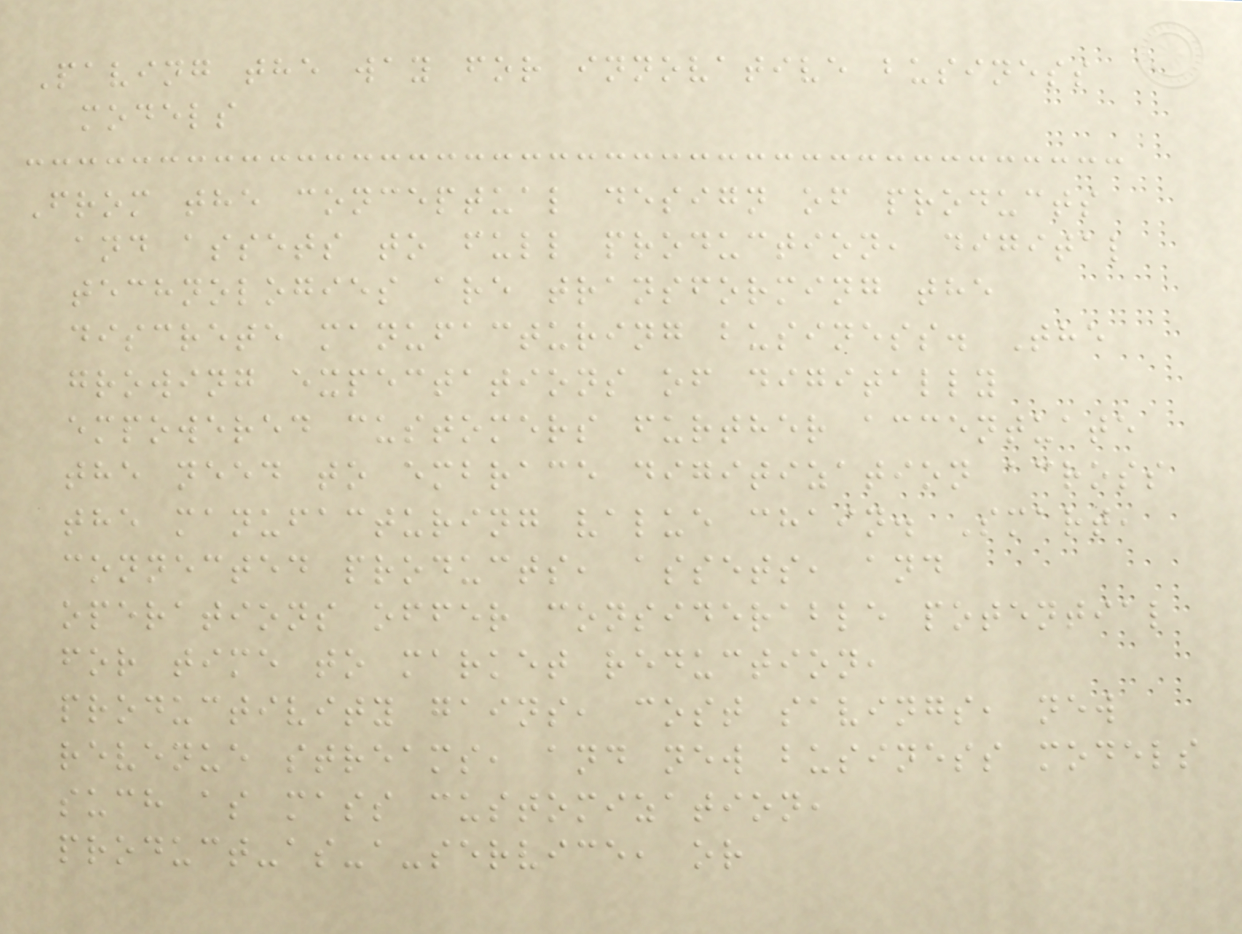Paving the way for innovative business
models
From the conceptual design of products
and assets to full production, digital
technologies are transforming the
discrete manufacturing business. The
growing expectations of digitally
empowered customers further accentuate
the need to embrace digitization across
the manufacturing value chain. Smart,
connected products, assets, and
operations offer considerable potential
for time to market reduction,
productivity gains, cost savings, new
revenue streams, and new business models
such as mass customization,
product-as-a-service, or
